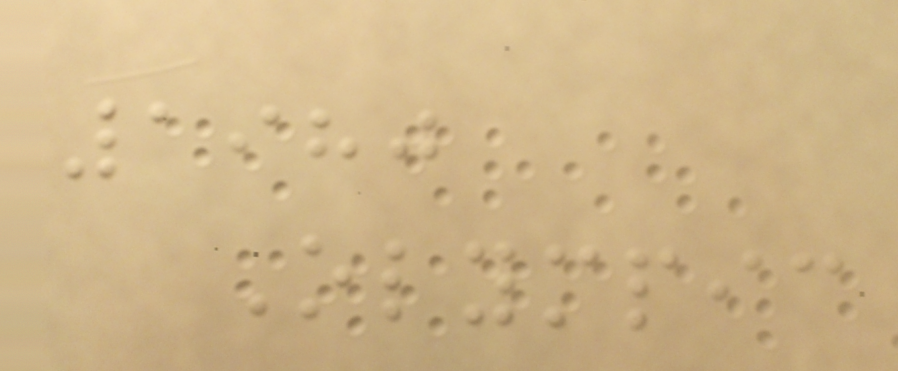1980
Olympic
